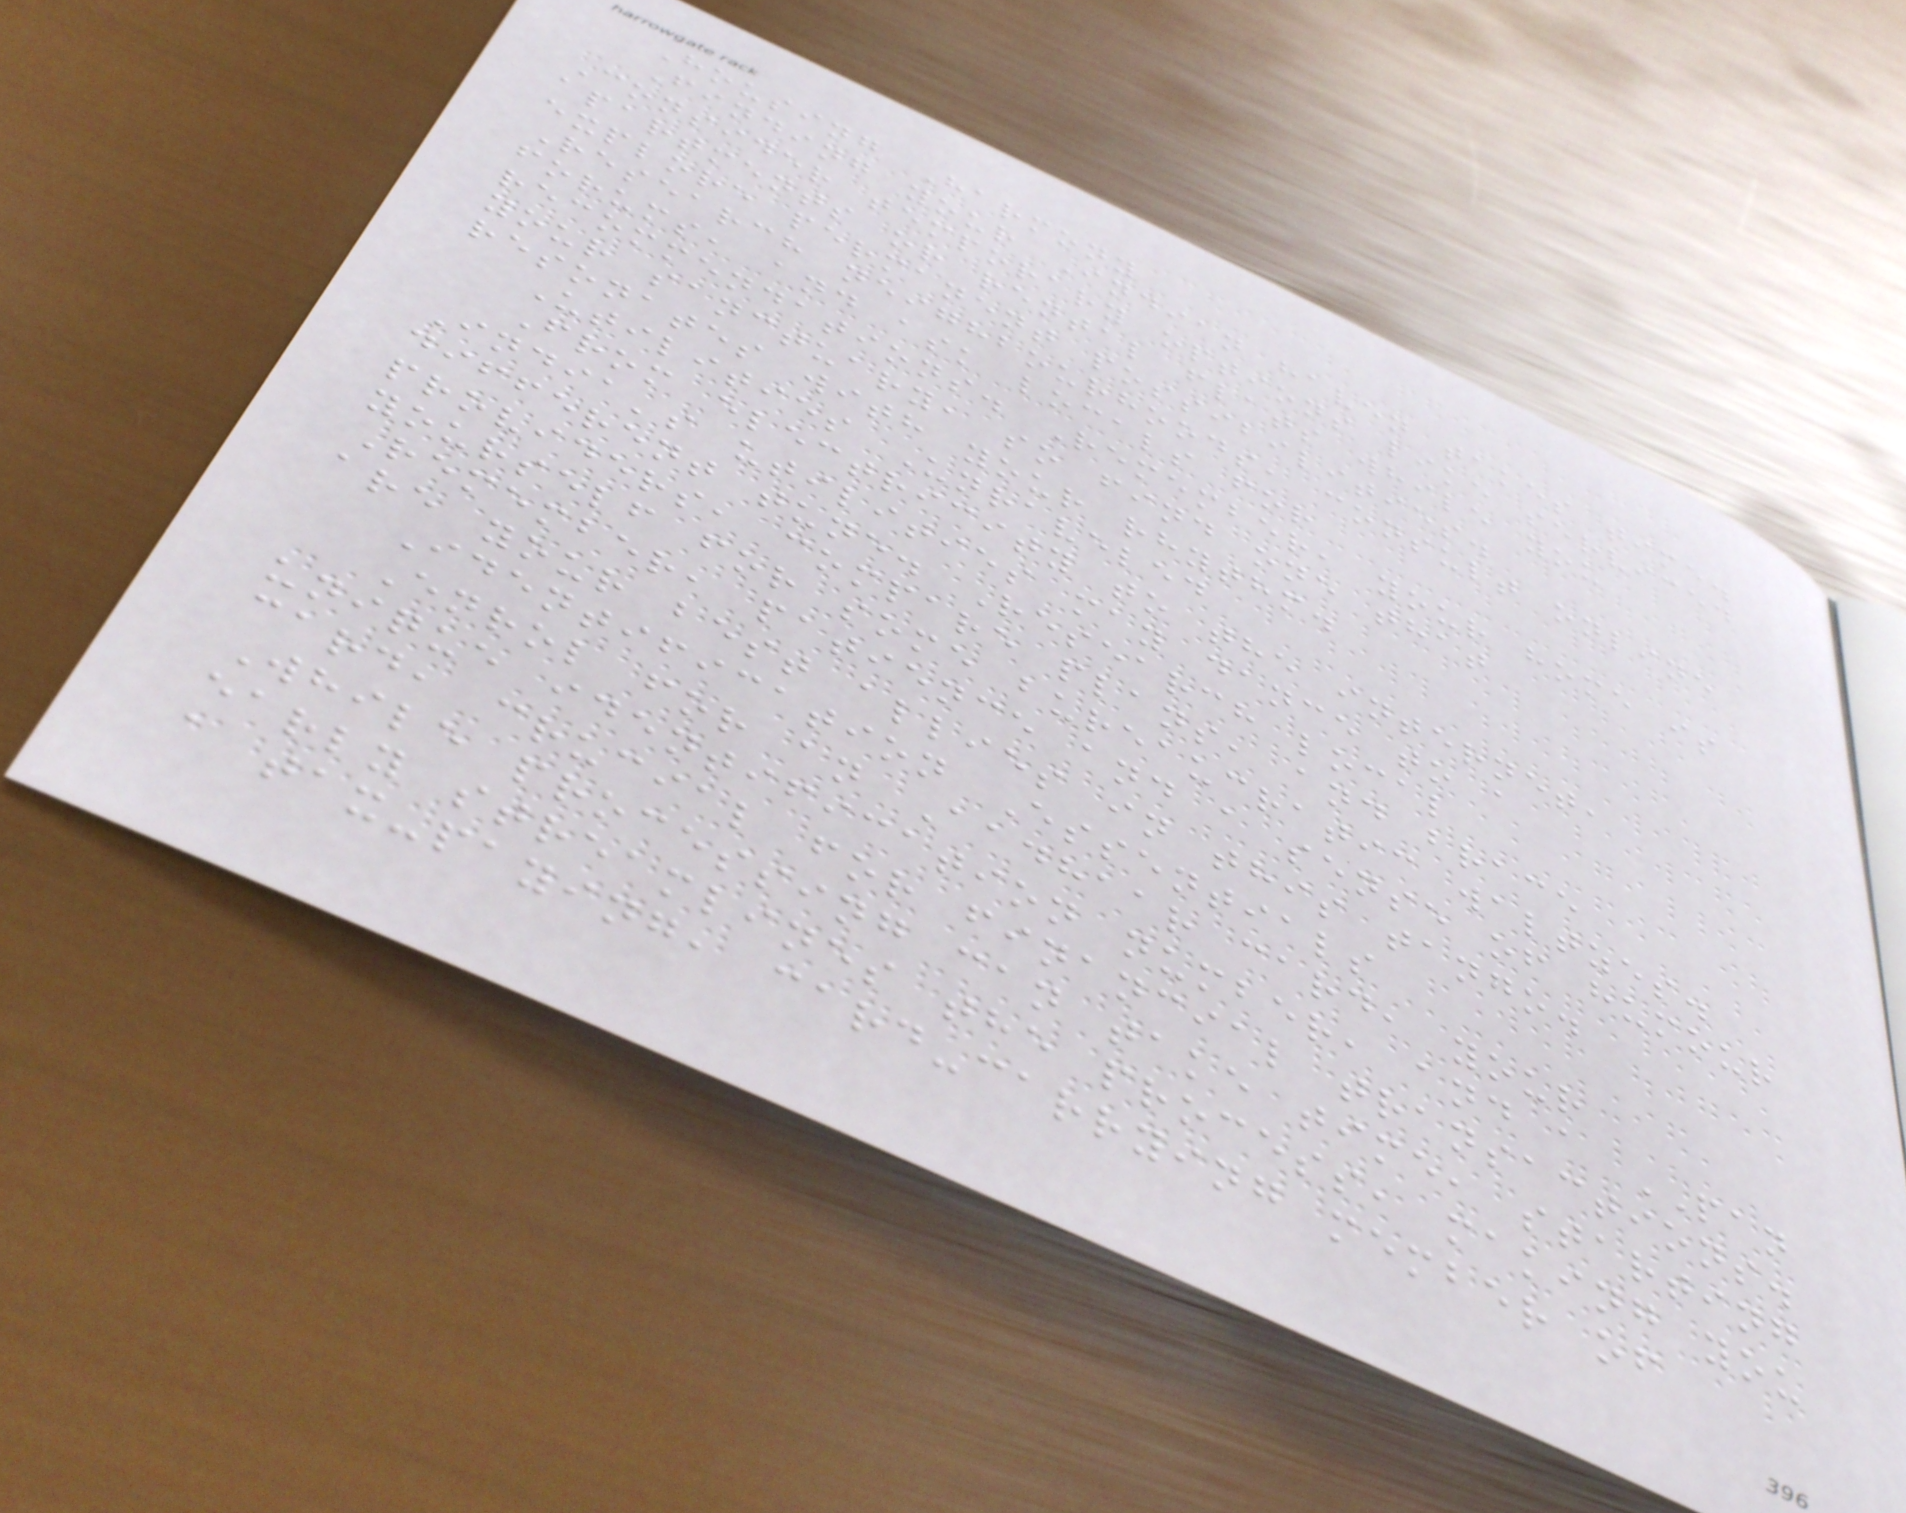Housing Harmony
Finding your Indian haven takes time.
Consider temporary options like serviced
apartments or rental flats while you
explore permanent possibilities.
Research neighbourhoods, consult online
forums, and ask locals for
recommendations. Remember, your home is
your sanctuary, so find one that
resonates with your rhythm.
Utilities Unraveled
From electricity to the internet,
India's utilities may dance to a
different tune. Research local
providers, compare plans, and brace
yourself for some bureaucratic waltzes.
Remember, patience and a sense of humour
are your best allies in this tango.
Identification Essentials
Enrol for an Aadhaar card, your
unique identification number, and a PAN
card, crucial for financial transactions.
While processing can take time, starting
early streamlines the process, making you
a tax-paying, card-carrying member of
